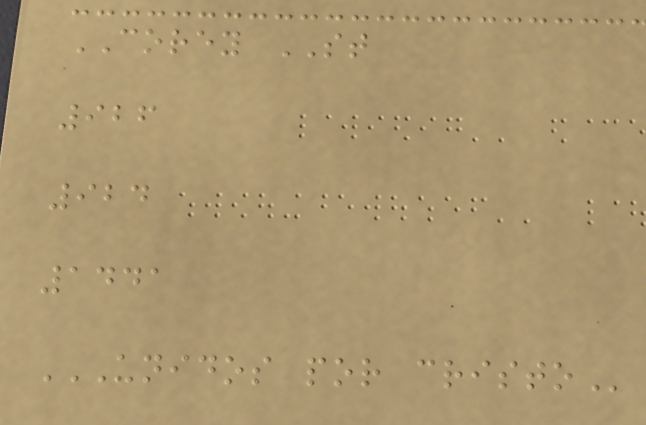COREY ST
926
924
1441
UNIDOS POR CRISTO
